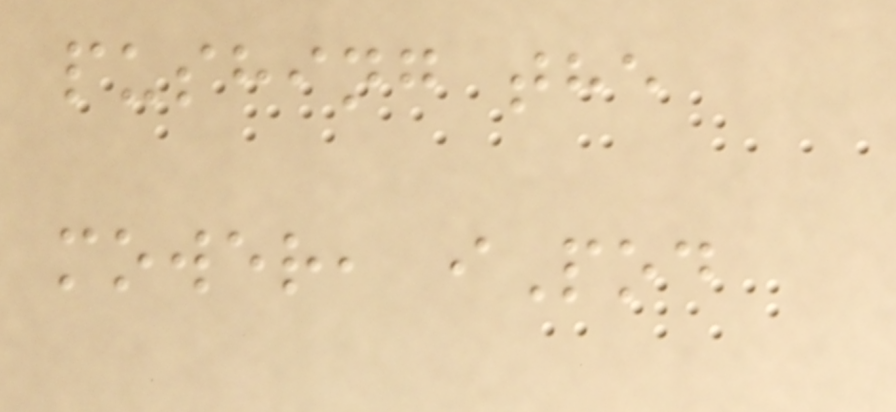pushing the
mower, iPod
